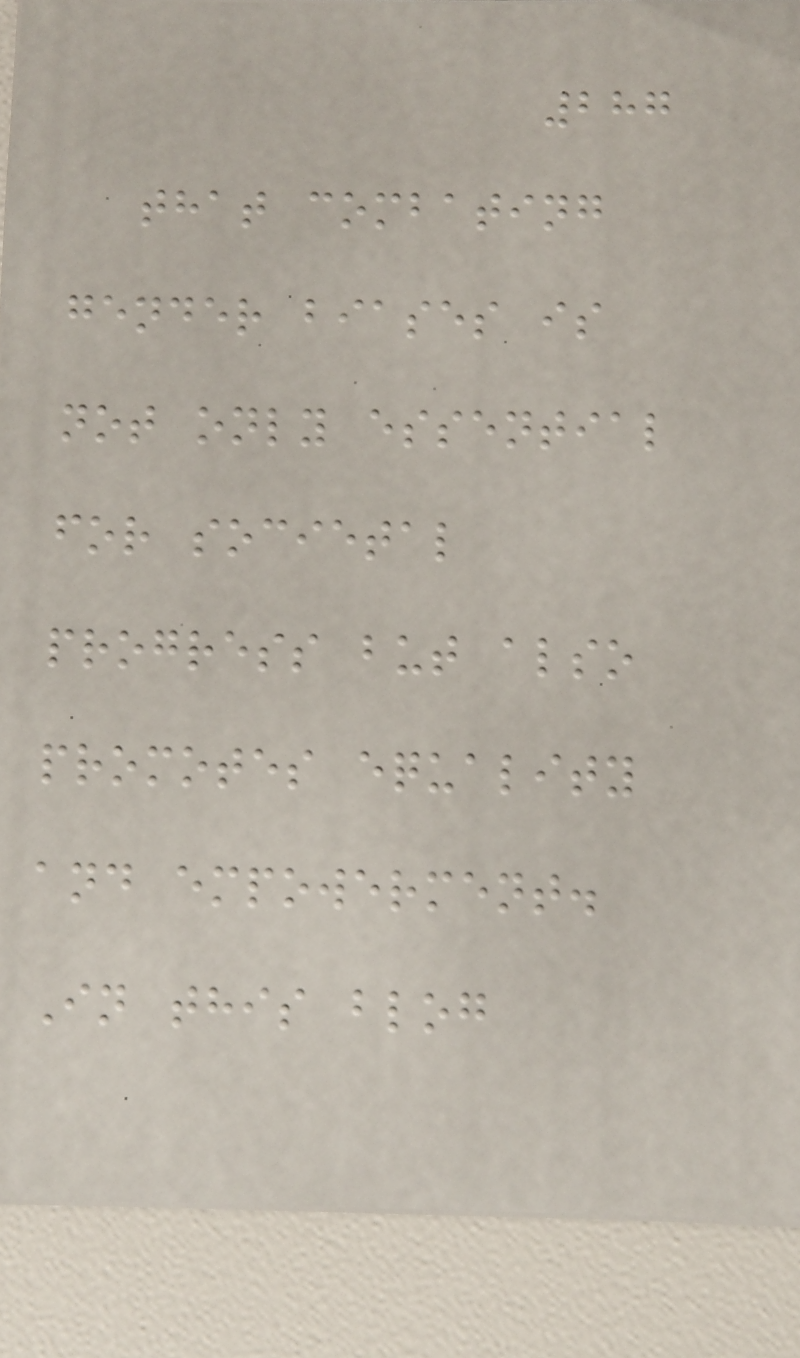287
that combating
gender biases is
not only essential
for societal
progress but also
promotes equality
and empowerment.
In this blog
